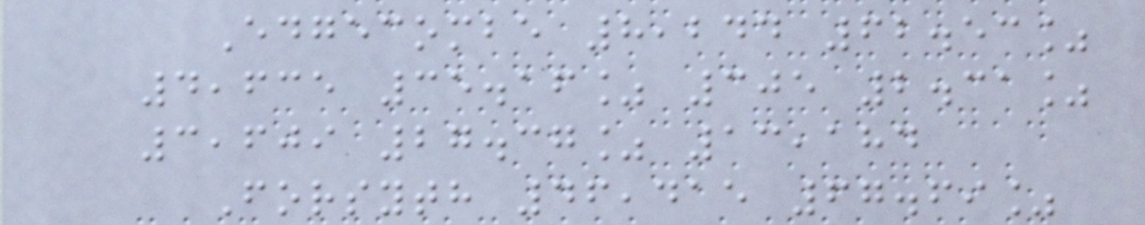Edgecombe 8,244 62.53%
4,635 35.16% 305 2.31%
3,609 27.37% 13,184
Forsyth 46,415 67.69%
